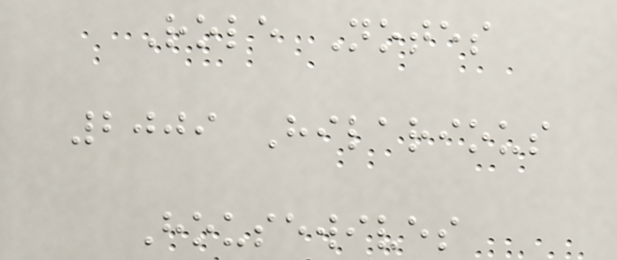Role Notes
2009 Hilarious
Housewives
